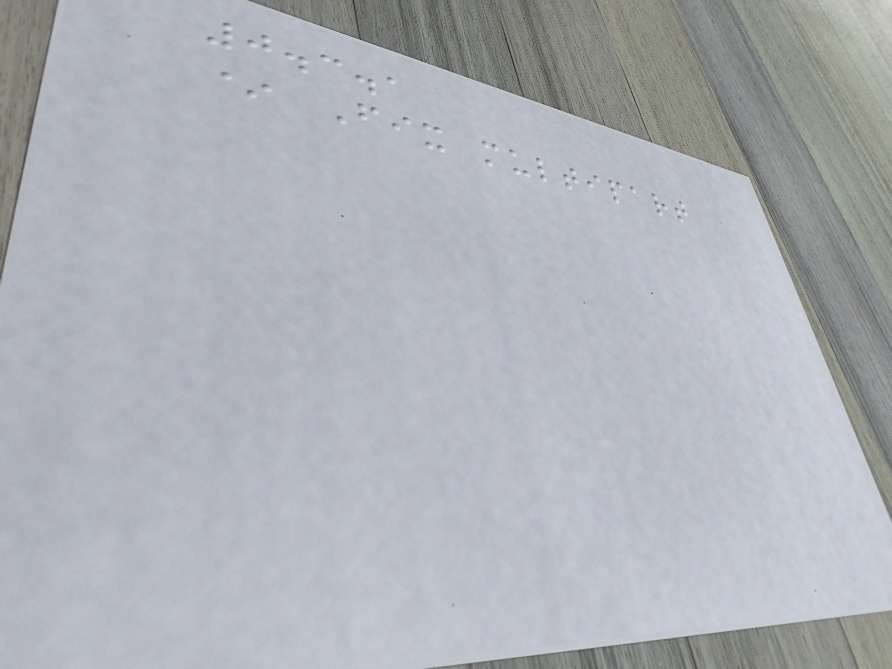0.3.1
* Fix multipart
